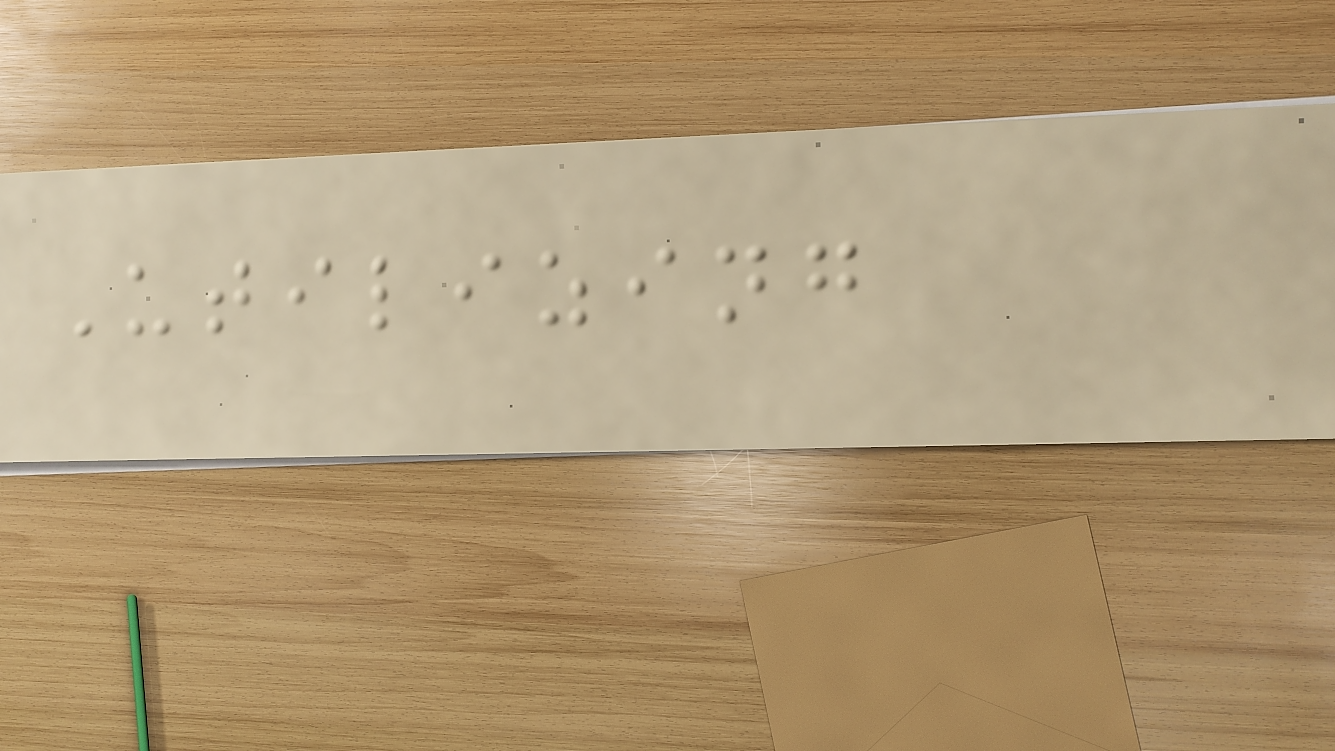Utilizing
